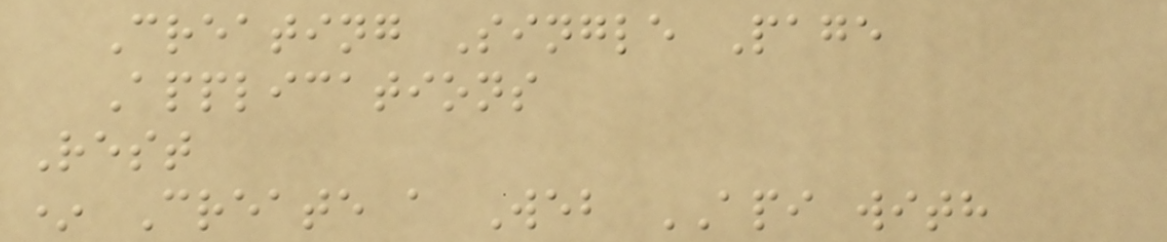Creating Single Page
Applications
Rest
* Create a Web API with
